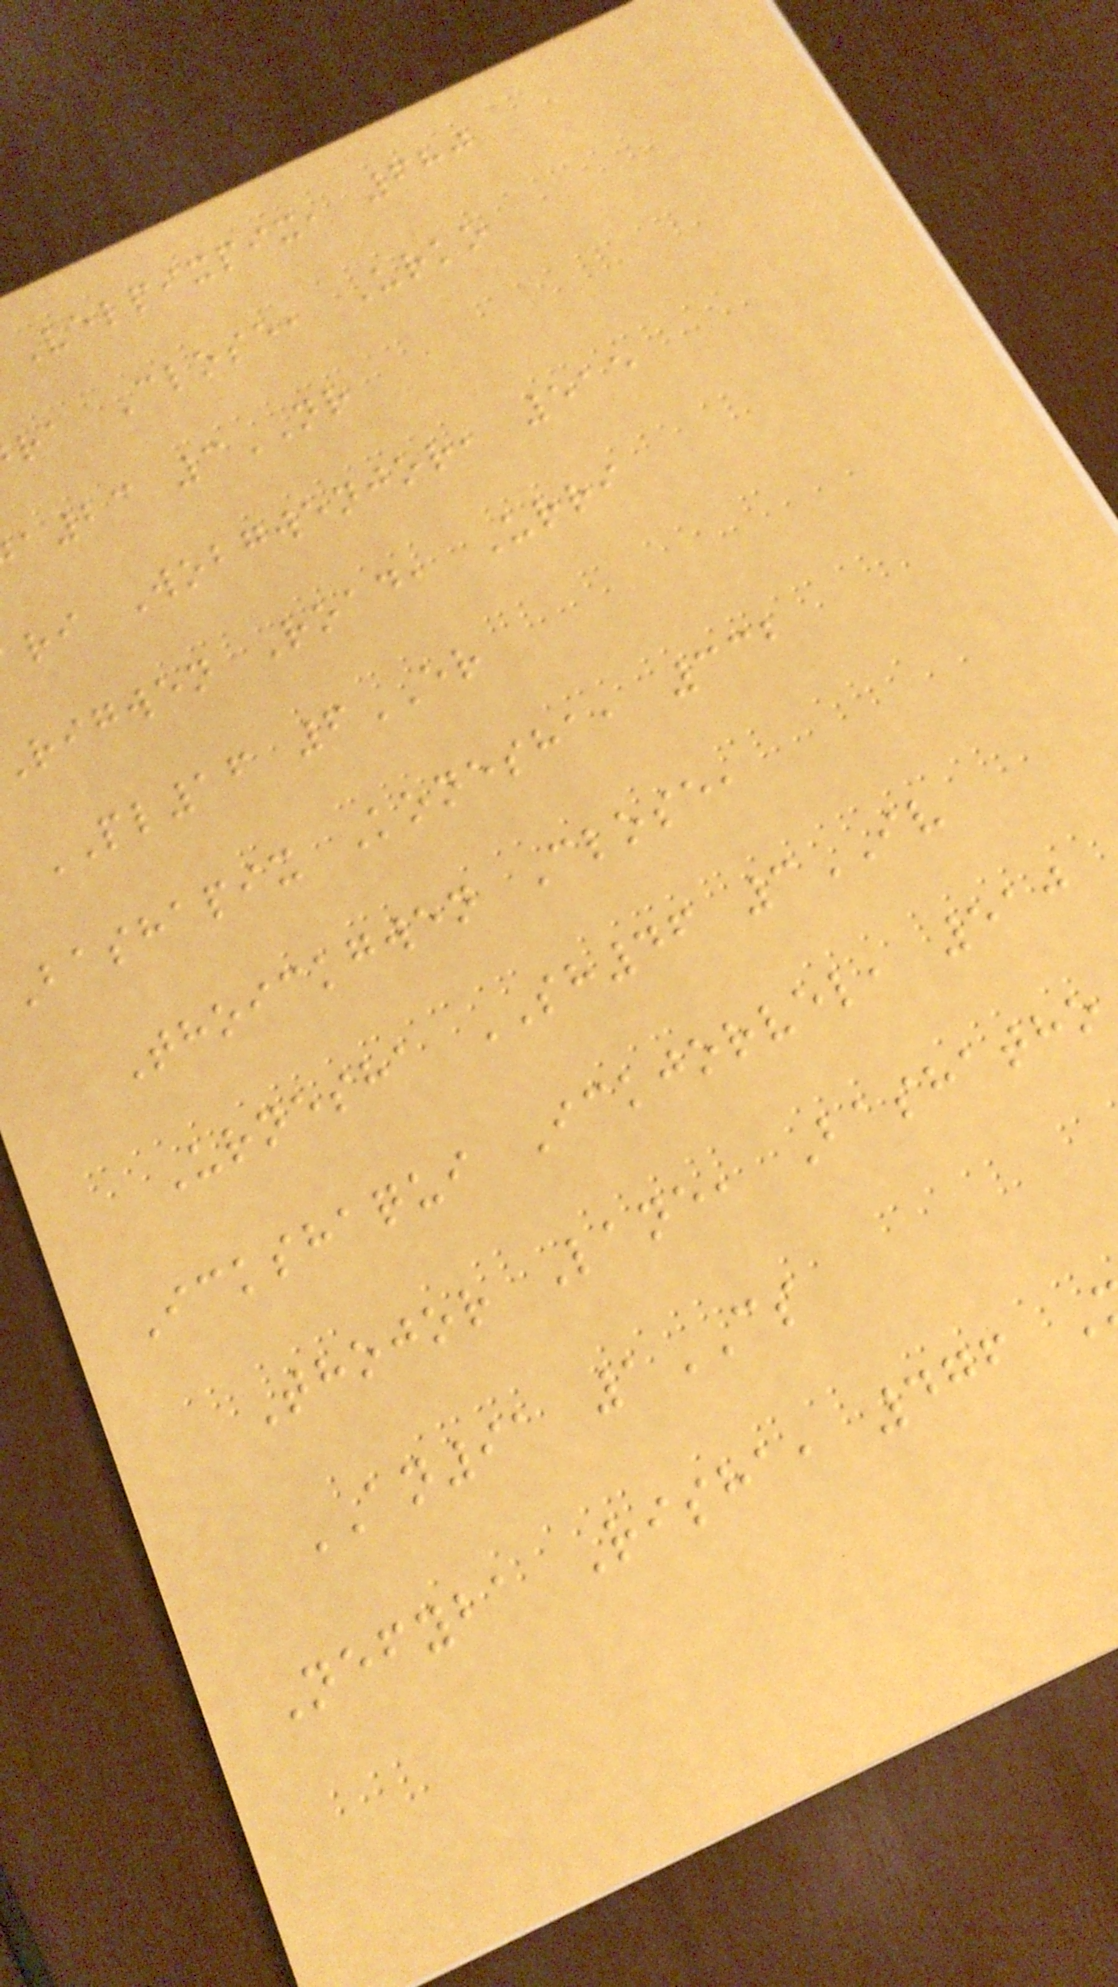Velpixpix, 680
ra Close, Urko
a23 3NR
ri Wobgwenjor, 515
rigwen Road, Urri
PL16 6ER
Bashapix Konesha, 332
Thoickgwen Close,
Urnesha SH46 3IV
Ickshaqui Ickjorvel, 510
Thojor Lane, Bashatho
AN91 1CS
Nefyba Risha, 476
